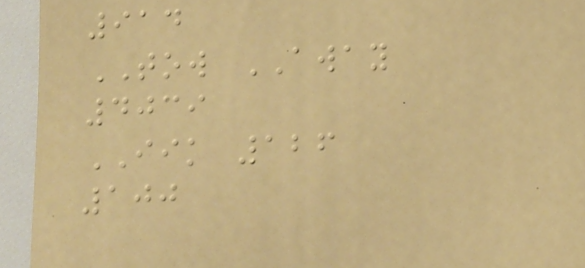914
TOW AWAY
4039
IIK 126
100
